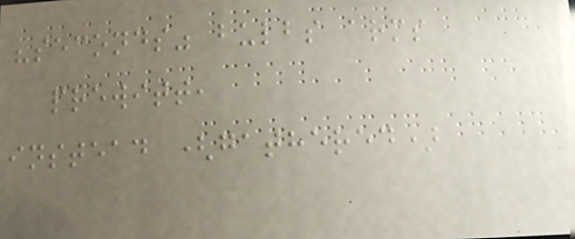"seconds" bulbs arms
prewitt,
instead (gathered)
